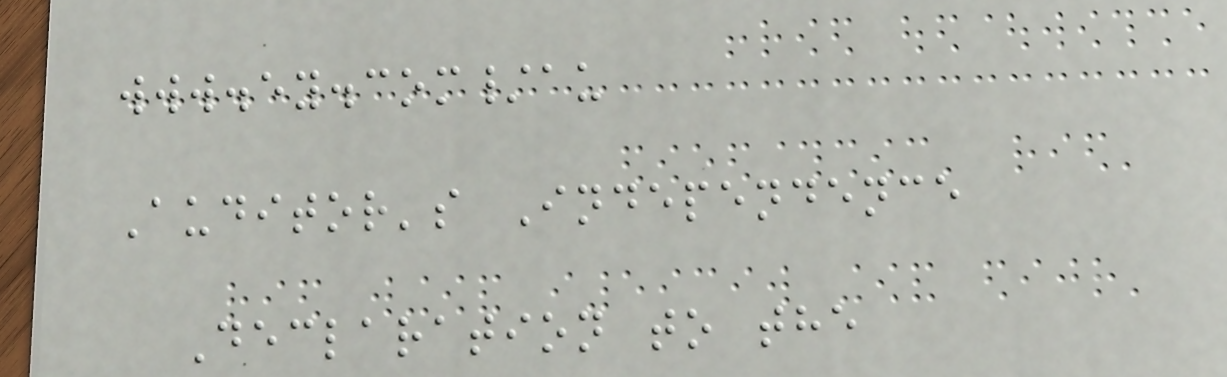www.ey.com/au
Auditor's Independence
Declaration to the
